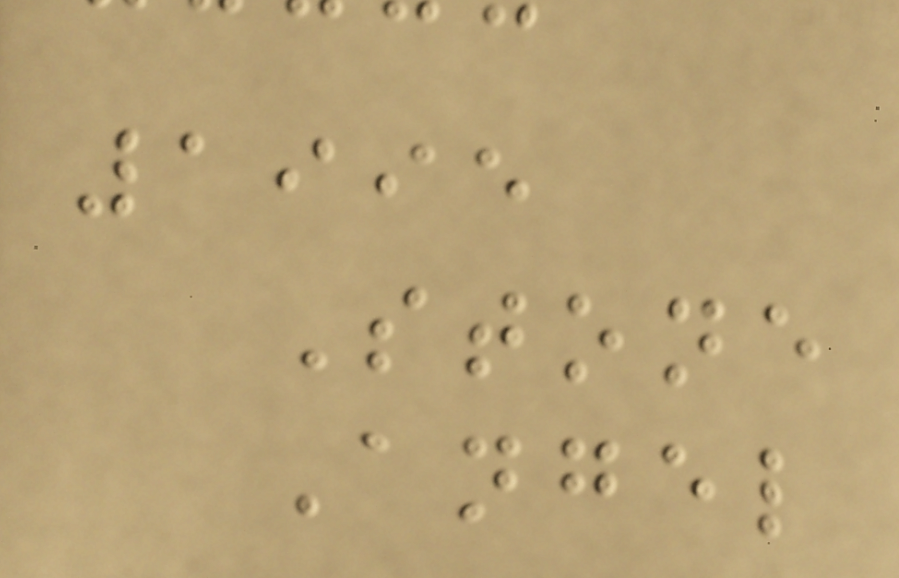1995
Stone
Angel
